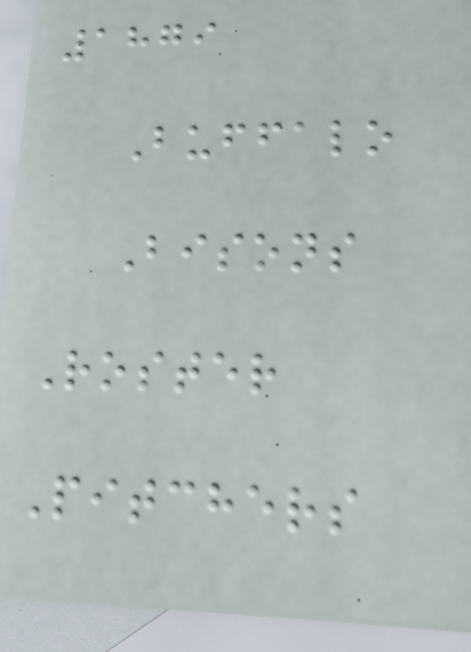1879
Buffalo
Bisons
Roster
Pitchers
